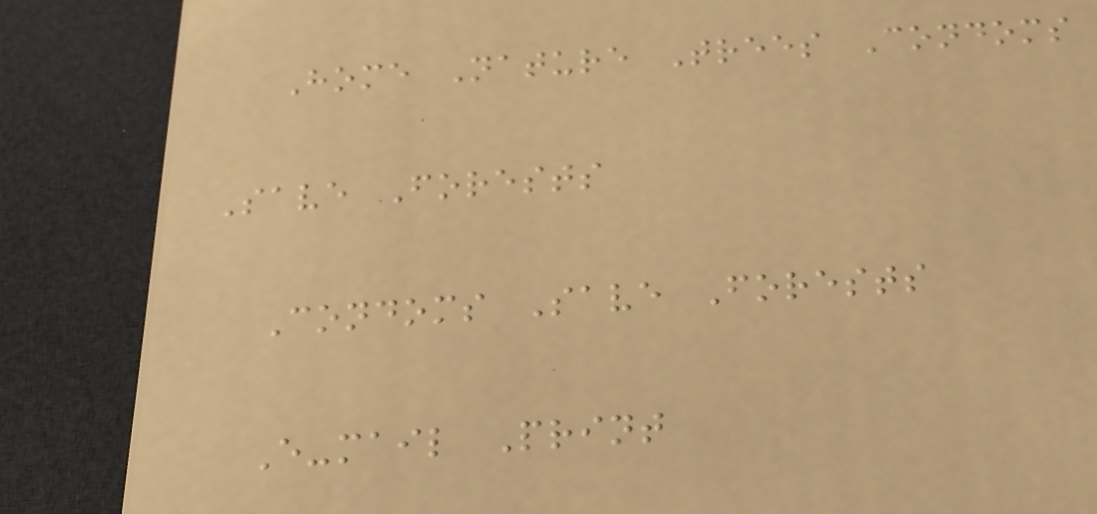Home Nature Trees Condoms
Save Forests
Condoms Save Forests
E-mail Print
